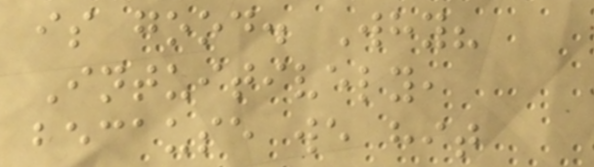is good. Why?
Intuitively,
because we hit
